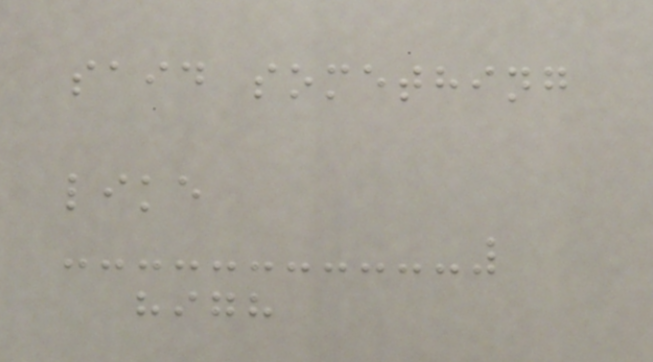said something
like
high
